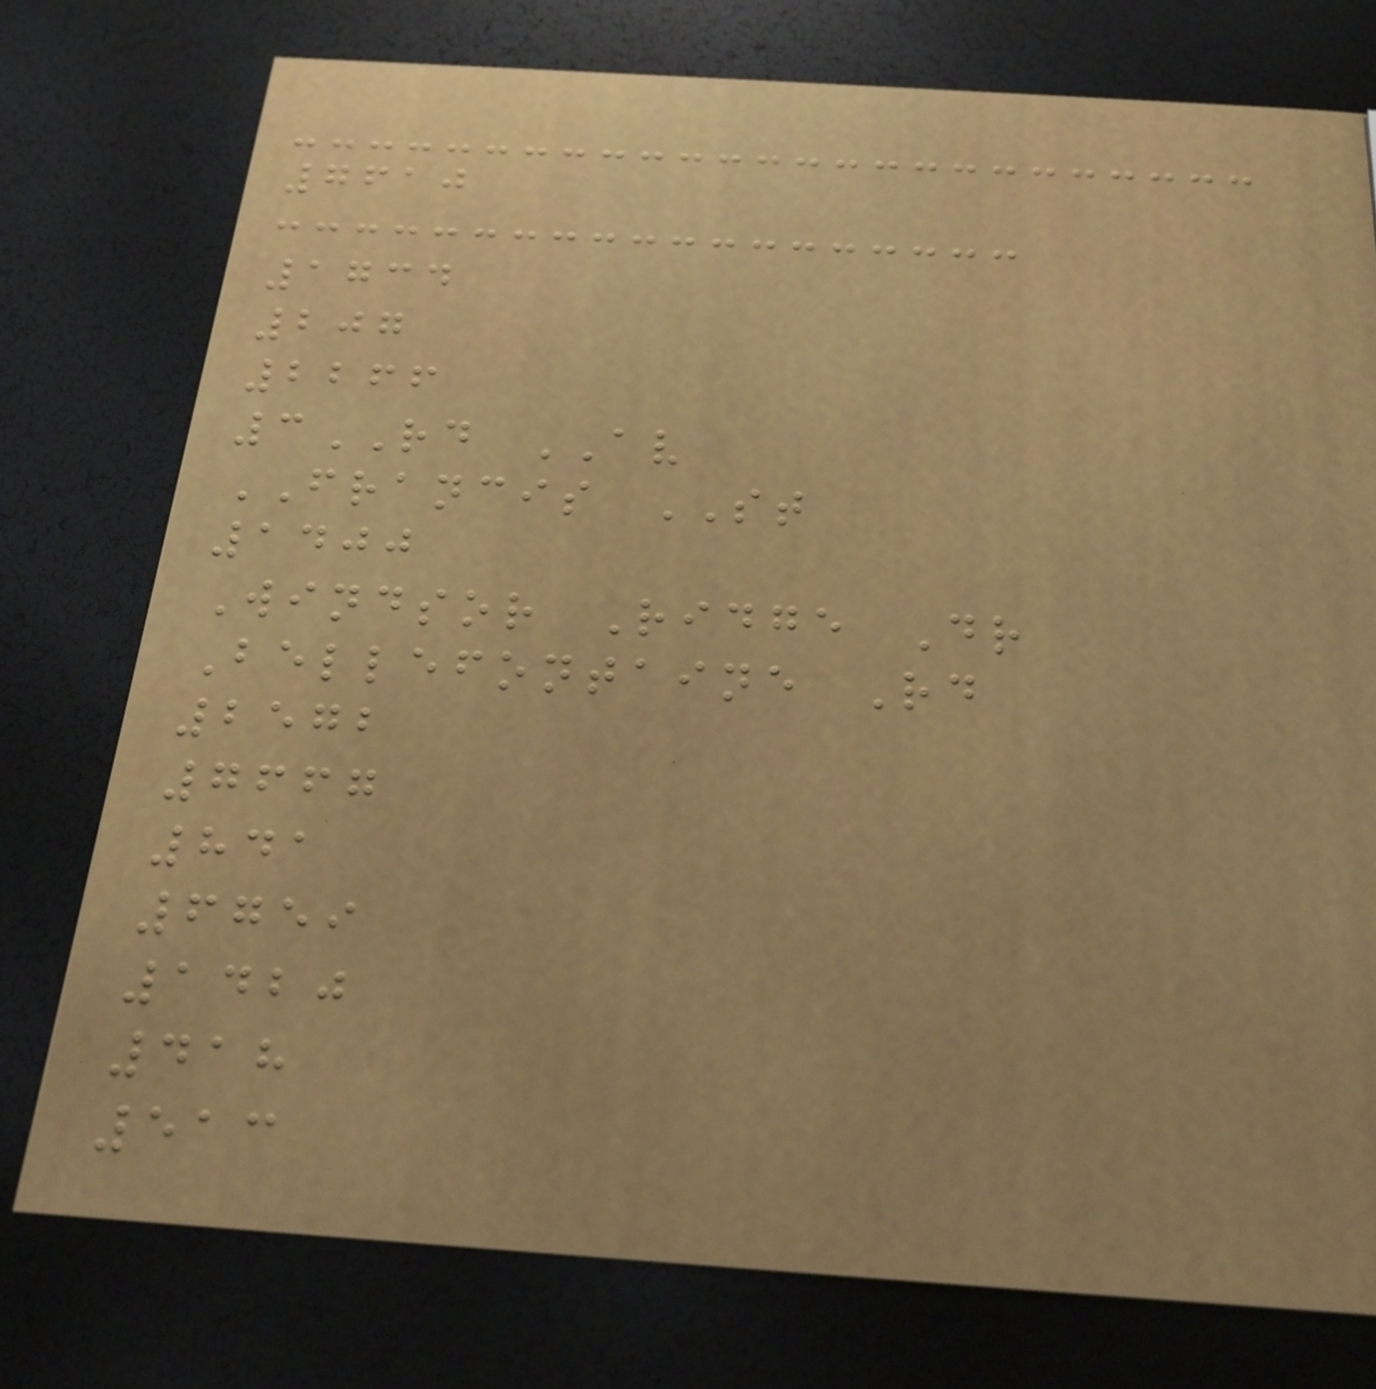7610
1734
207
2266
3RD AV
FRANCIS ST
1400
Windsor Ridge Dr
Bellefontaine Rd
2572
7667
841
6759
1420
418
513
